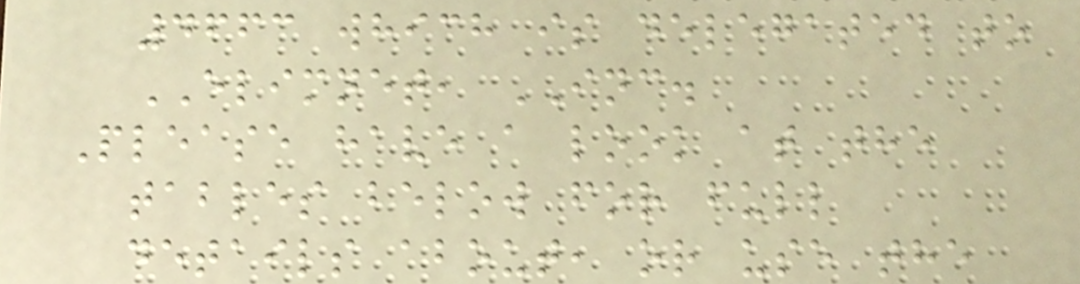4663 which is delegated to
ELIMNET, INC.
Please have a look at the
tables below for full
details about, or use the
